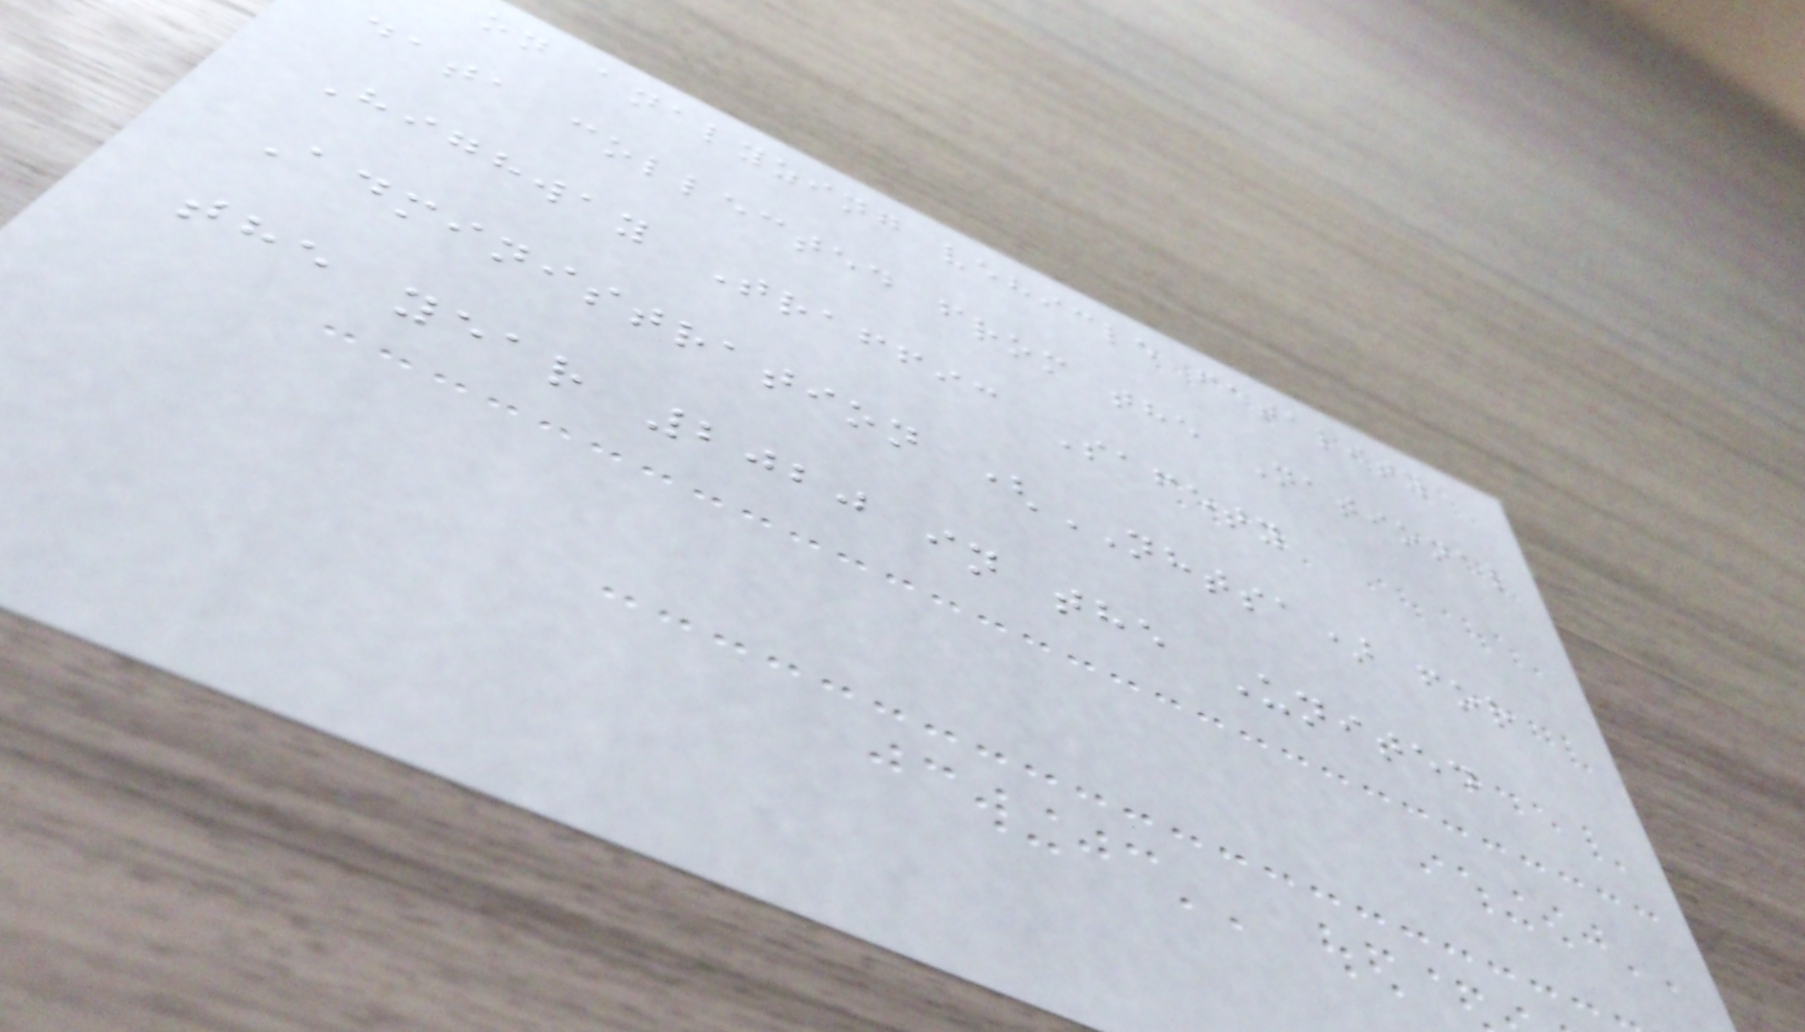on analyzing vehicle fatality
data collected from the National
Highway Traffic Safety
Administration (NHTSA) for
the year 2020 in the United
